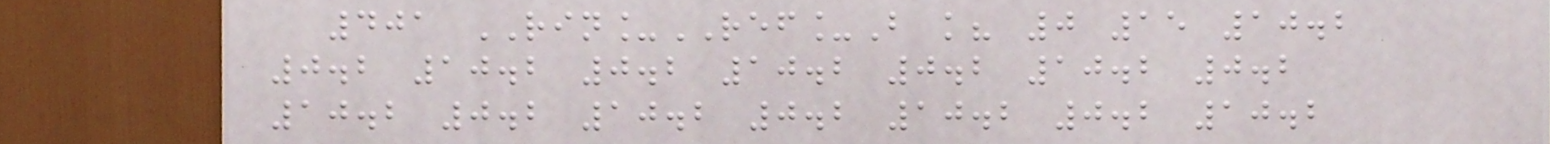401 RIN_REF_B k? 0 15 10.2
0.2 10.2 0.2 10.2 0.2 10.2 0.2
10.2 0.2 10.2 0.2 10.2 0.2 10.2
